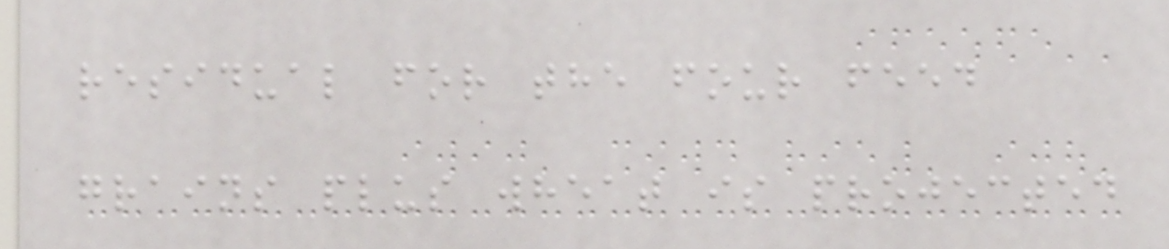residual for the four feed
grains plus wheat is projected
